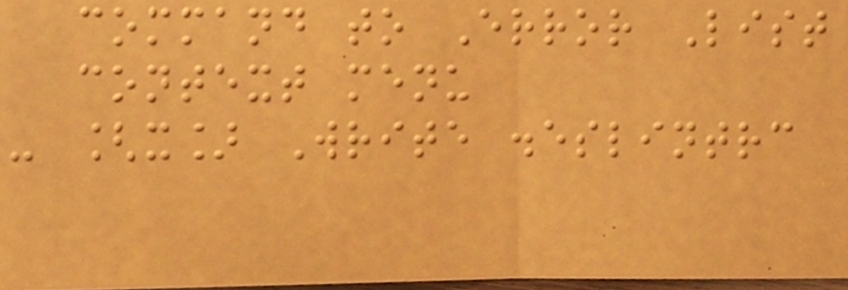command to Error List
context menu
- [x] Write .eslintrc
